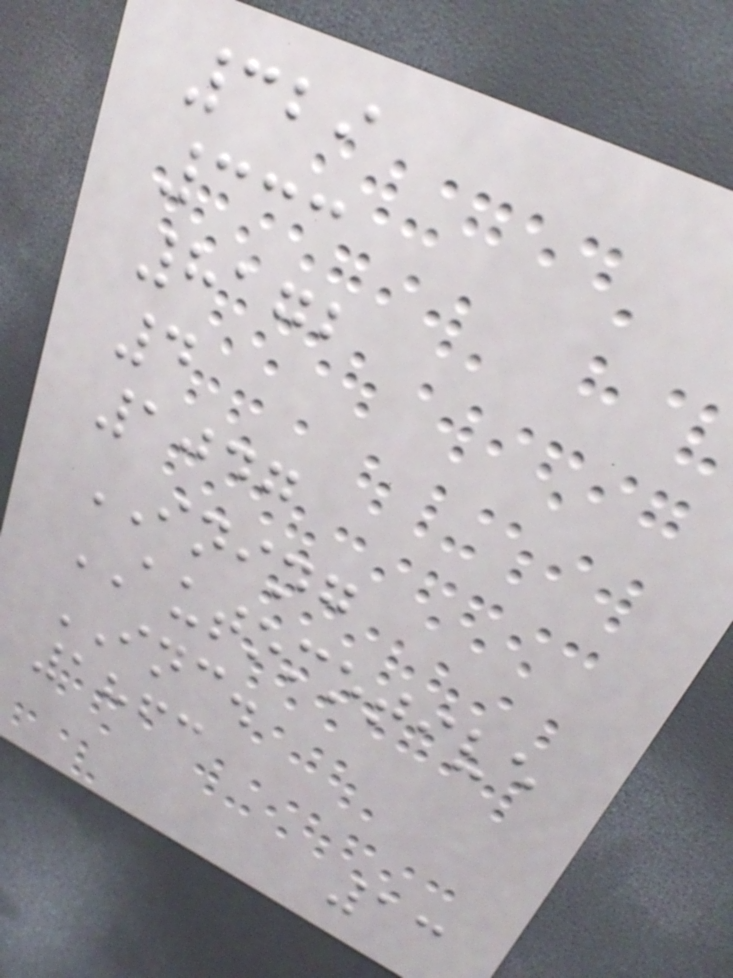329
333
8172
4
1047
INING
AUTOMOTIVE
INC.
1863
13
